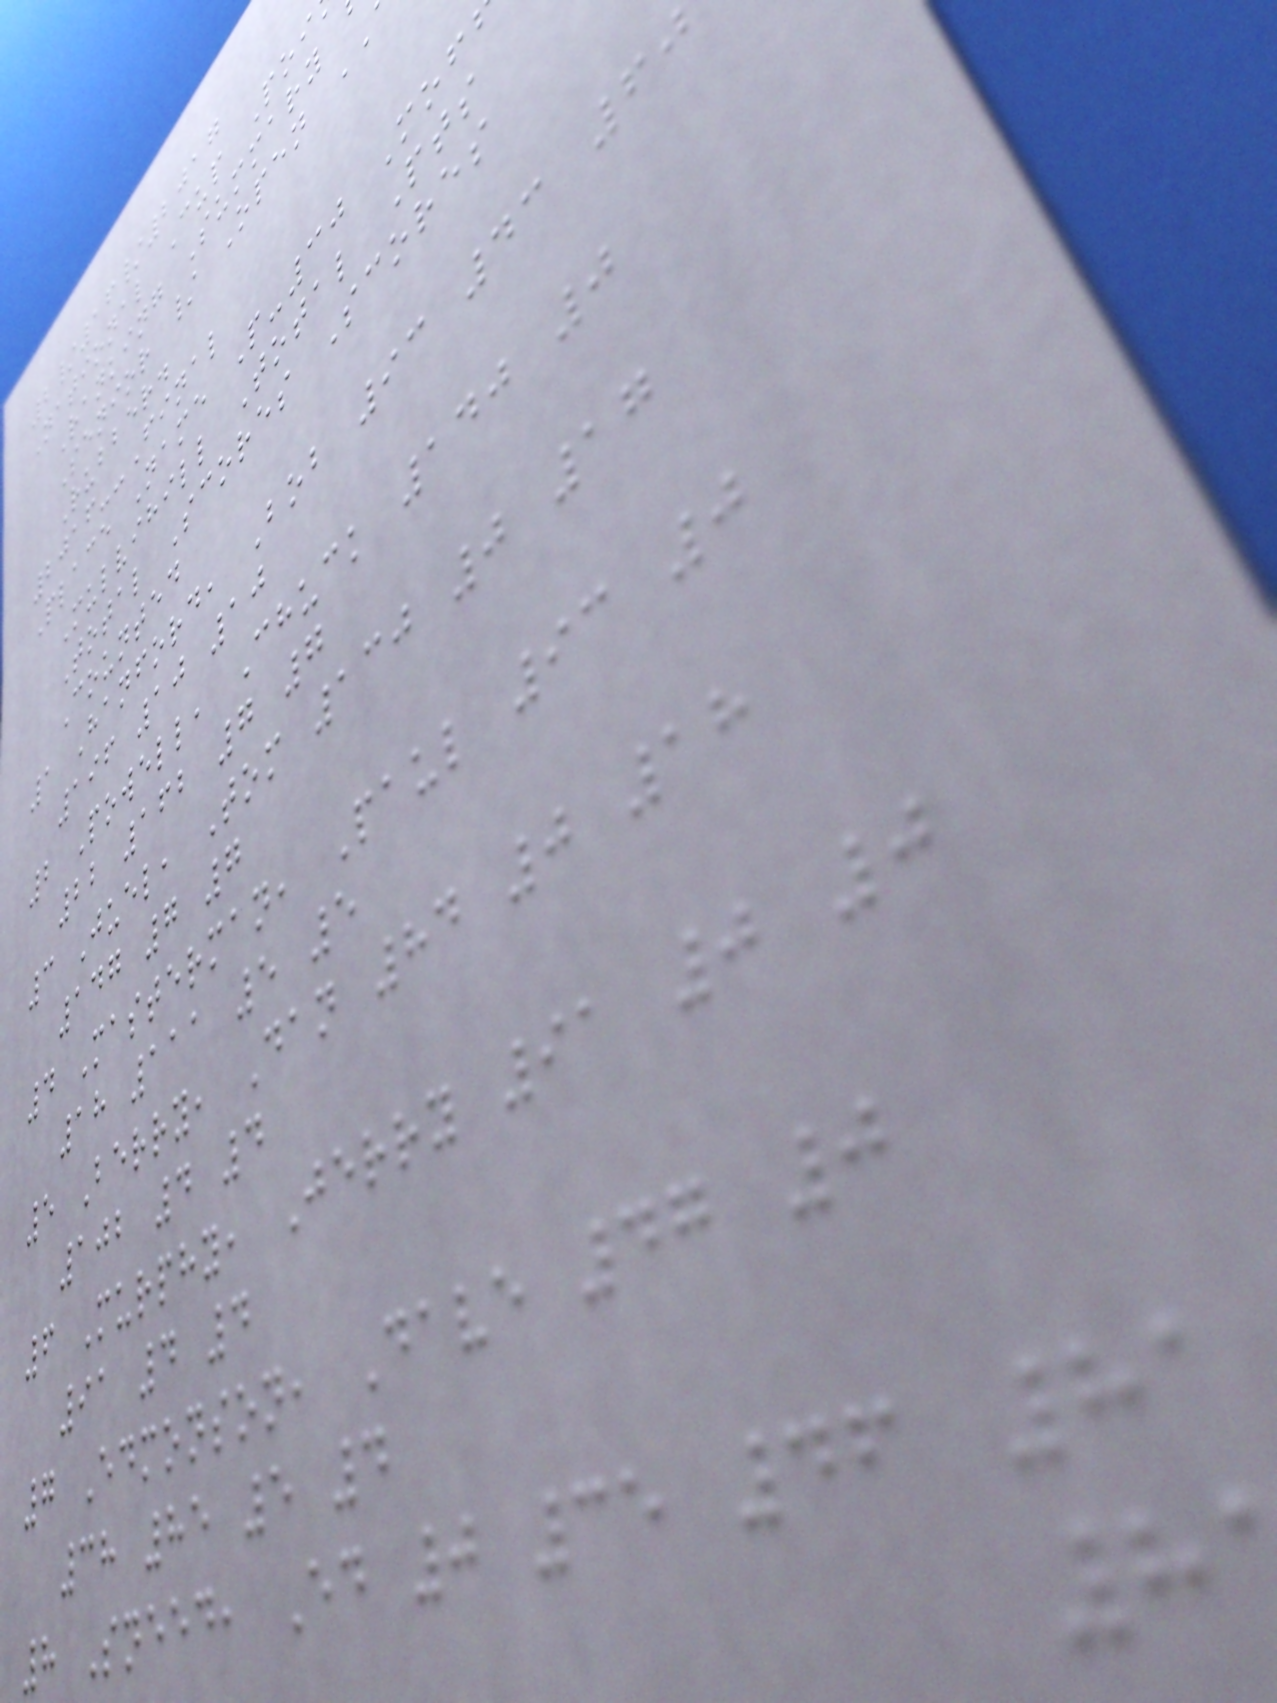2/16/2017
National Cup Poi
Ranking Summary
Senior / Open
Rubber.
2016--Final
Place Name P-30 Mof
Mulvihill Total Pts
Total Scores Scores
Counted
1 Hanford, Bob 93 43 60
196 10 10
2 Powell, Chuck 140 0
22 162 7 7
3 Juel, Tom 130 0 17
147 7 7
4 Masterman, Paul 93 0
18 111 5 5
5 Berry, Dan 84 0 18
102 4 4
6 Murphy, Jerry 91 0 0
91 4 4
7 Edmonson, Dave 47 0
38 85 5 4
8 Sneed, Ed 0 35 46 81
